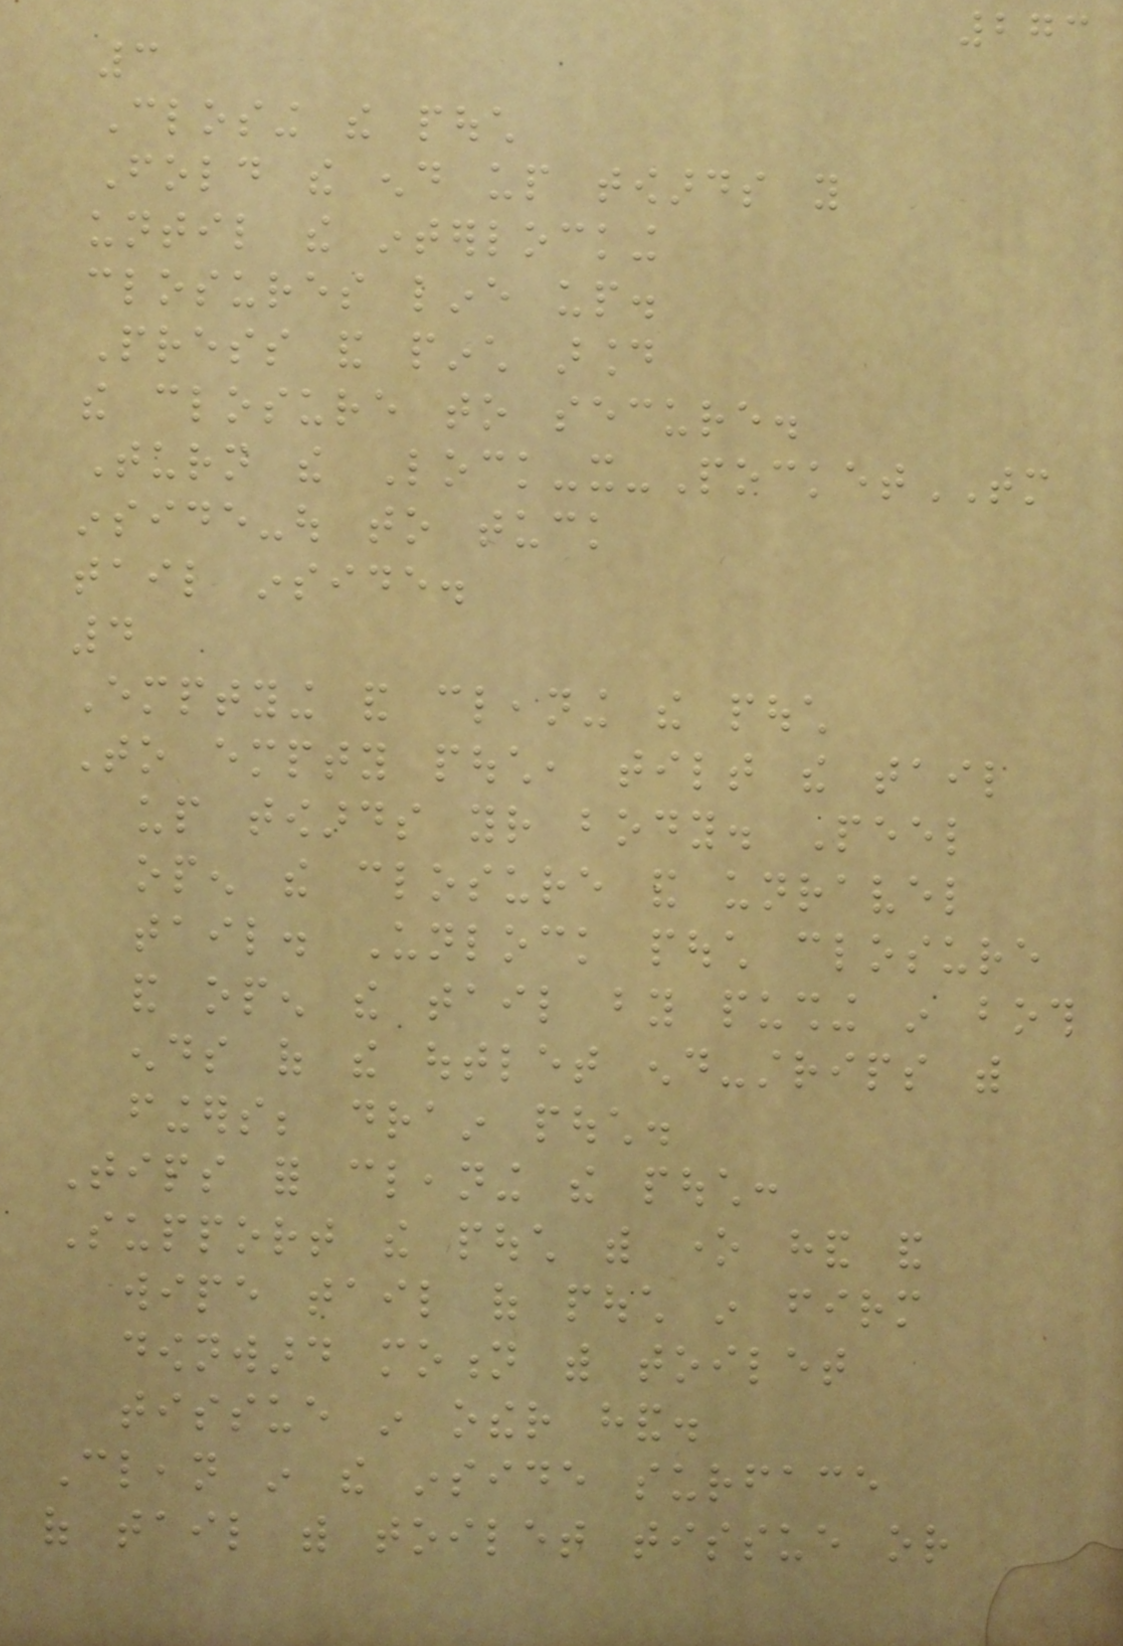273
3
Closing the pouch
Fold the end up towards you
until the interlocking
closures line up.
Press and pinch around
the closure to secure.
Turn the Lock-it-PocketTM
inside-out to tuck
tail inside.
4
Emptying and cleaning the pouch
To empty pouch, tilt the tail
up towards your body. Peel
open the closure and unravel
tail. Unlock pouch closure
and open the tail by pushing in both
ends of the outlet end-strips with
fingers; drain pouch.
Tips for cleaning the pouch:
Support the pouch with one hand and
wipe tail of pouch in firm
downward motion with toilet
tissue in other hand.
Clean in the inside surface
of tail with toilet tissue or
